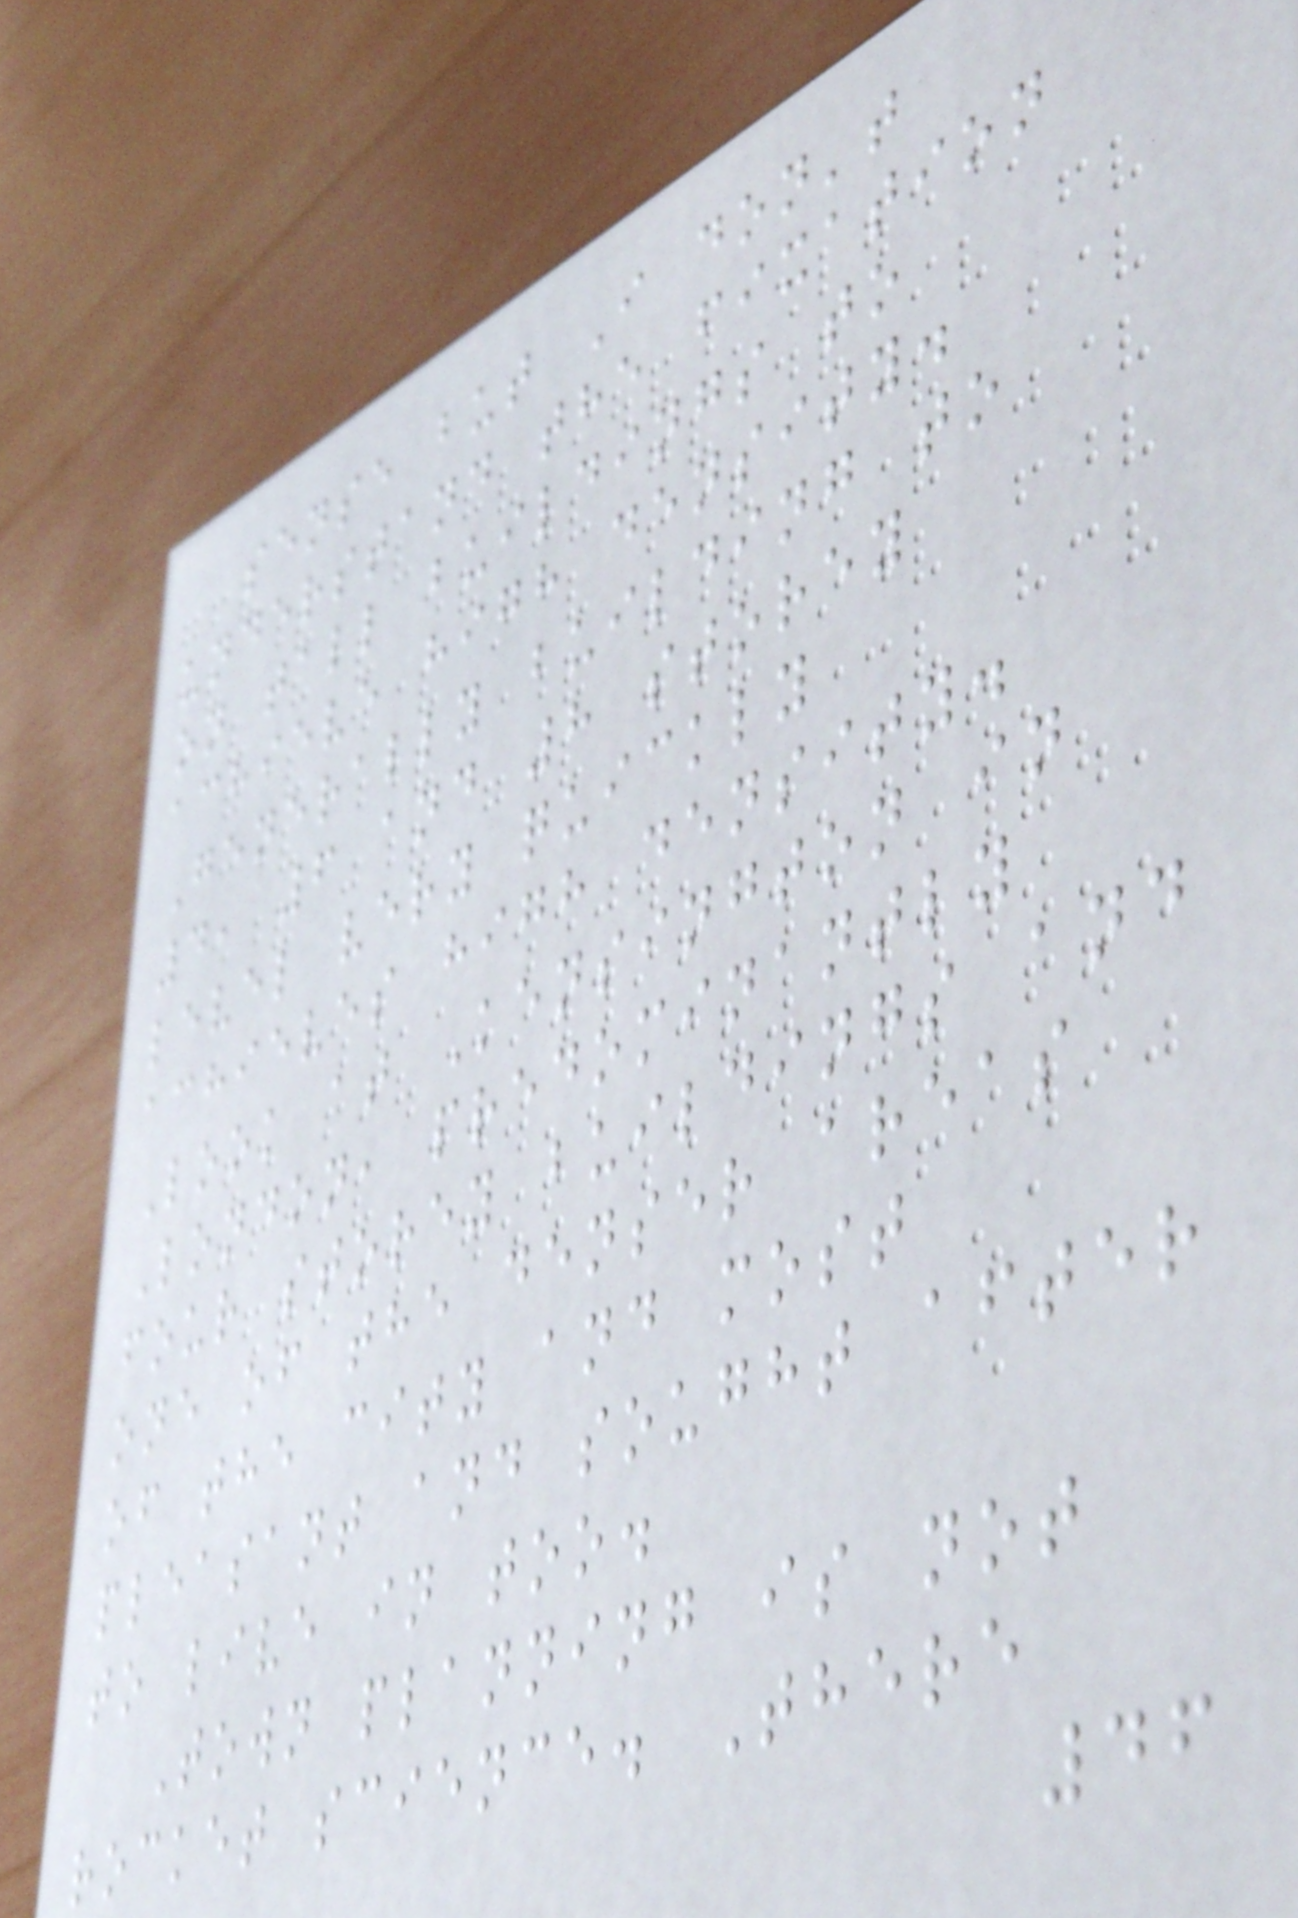sense but I don't
understand the fixation
on tall buildings to
achieve high density.
Generally building to
4, 6 and 8 storey
level very quickly
achieves high density.
Look at Kensington in
London, predominantly
four storey buildings and
one of the denser areas
of the city and most
pleasant and sought after
to live in too.
Town planning is not
rocket science. There
46
